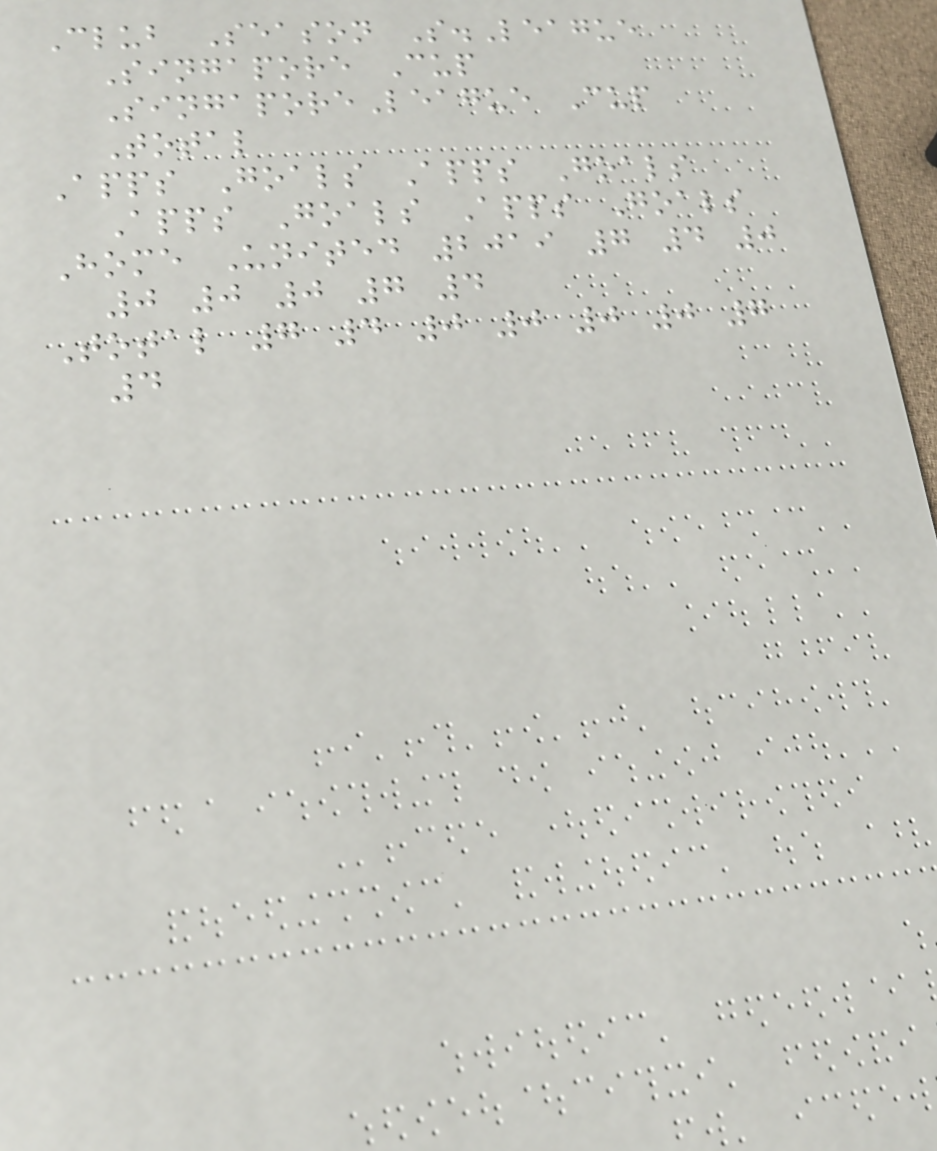Club Season S.League
Singapore Cup
SingaporeLeague Cup
Total
Apps Goals Apps Goals
Apps Goals Apps Goals
Home United 2019 7 4 0
0 0 0 7 4
Total 7 4 0 0 0 0 7
4
